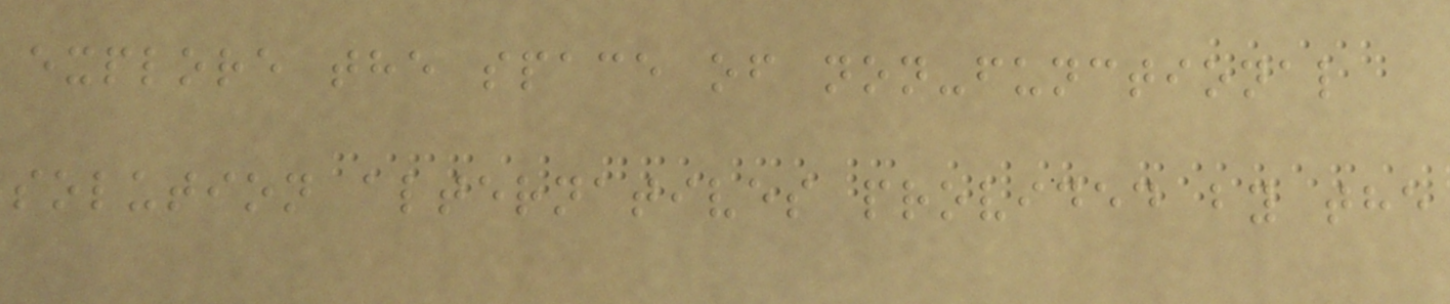explore the space of non-functional
solution alternatives provided by the
